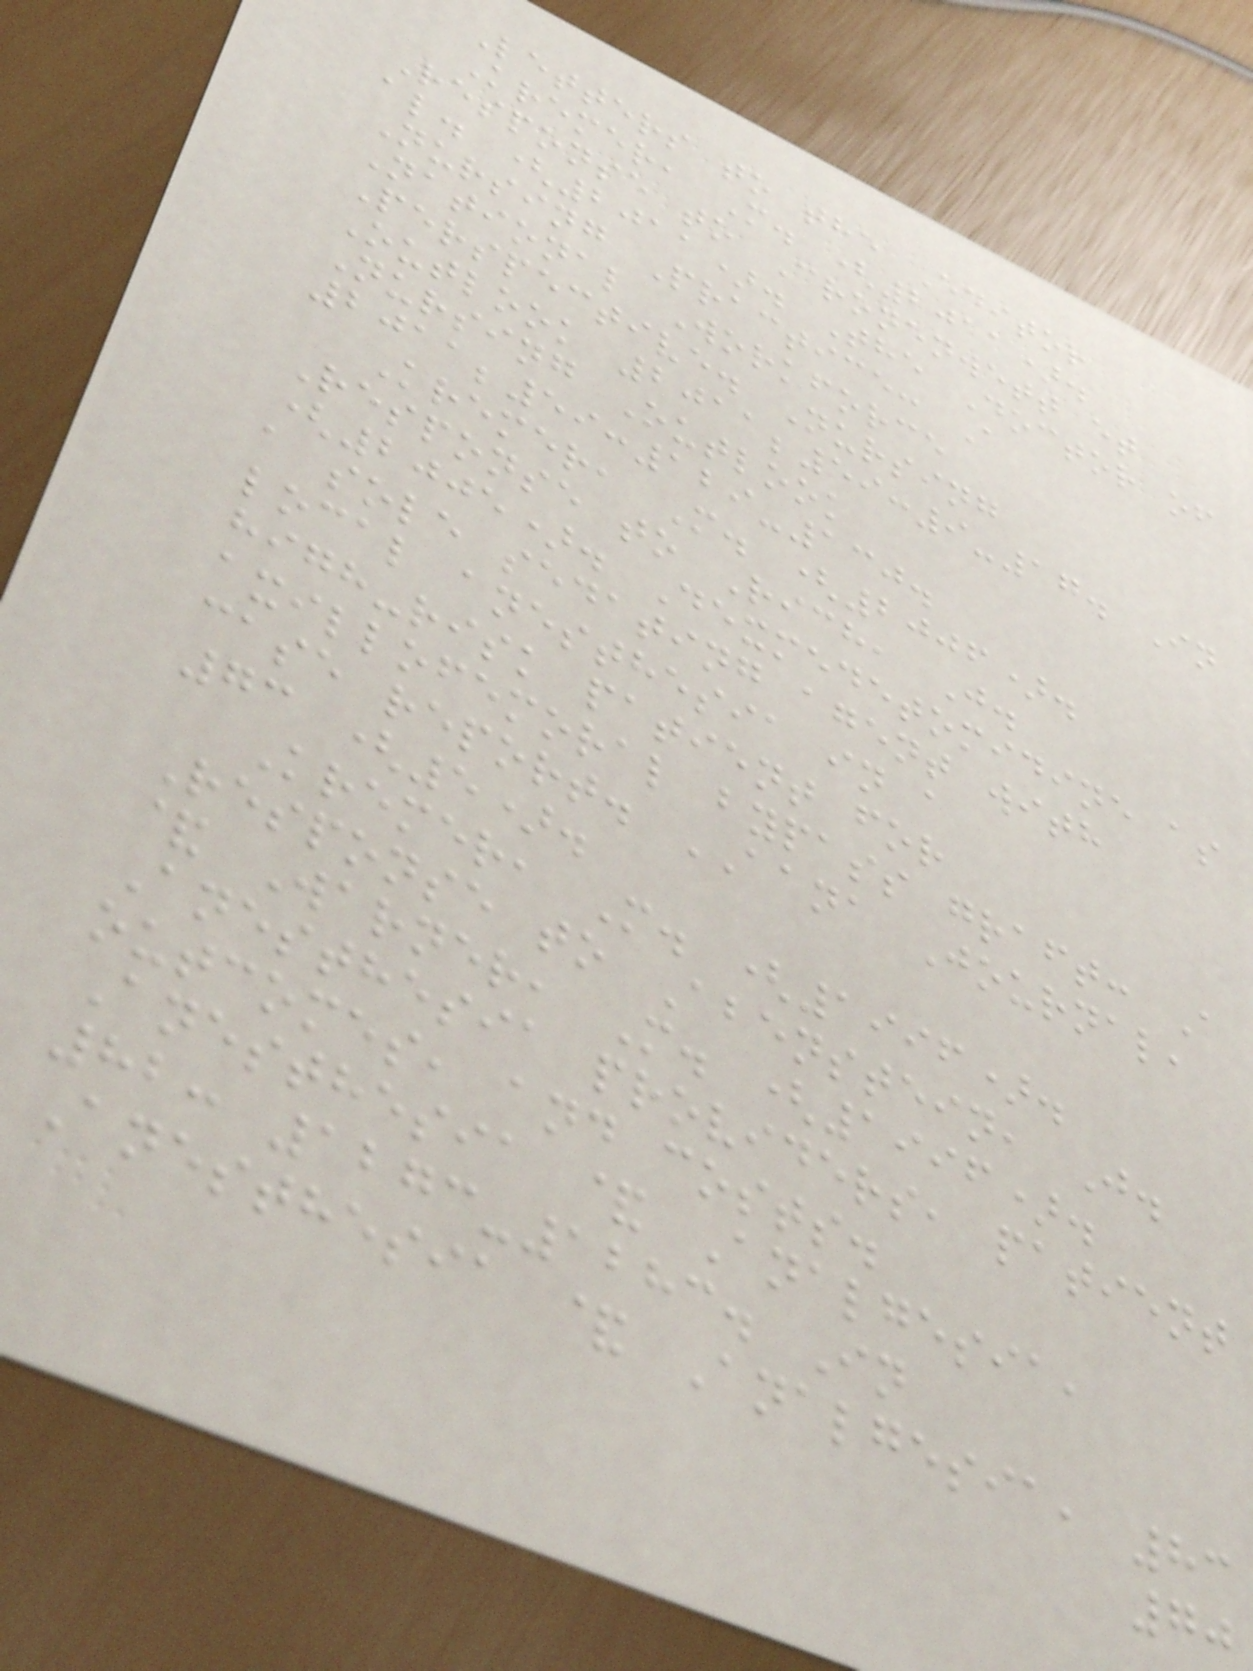Letters to the Editor
Kremer, M. (2011).
Response to Cronenwett et
al. (2011). The Doctor of
Nursing Practice: A
National Workforce
Perspective. Nursing
Outlook 2011;59:9-17. In
Nursing Outlook
2011;59:129-130.
Kremer, M. (2006).
Response to Rich, J.
(2005). Dexmedetomidine as
a sole sedating agent with
local anesthesia in a
high-risk patient for
axillofemoral bypass graft: A
case report. AANA Journal,
73 (5).
Kremer, M. (1996).
Response to Abenstein, J.
& Warner, M. (1996).
Anesthesia providers, patient
outcomes, and costs.
Anesthesia & Analgesia,
82: 1273-1283. In
Anesthesia & Analgesia, 83
70
